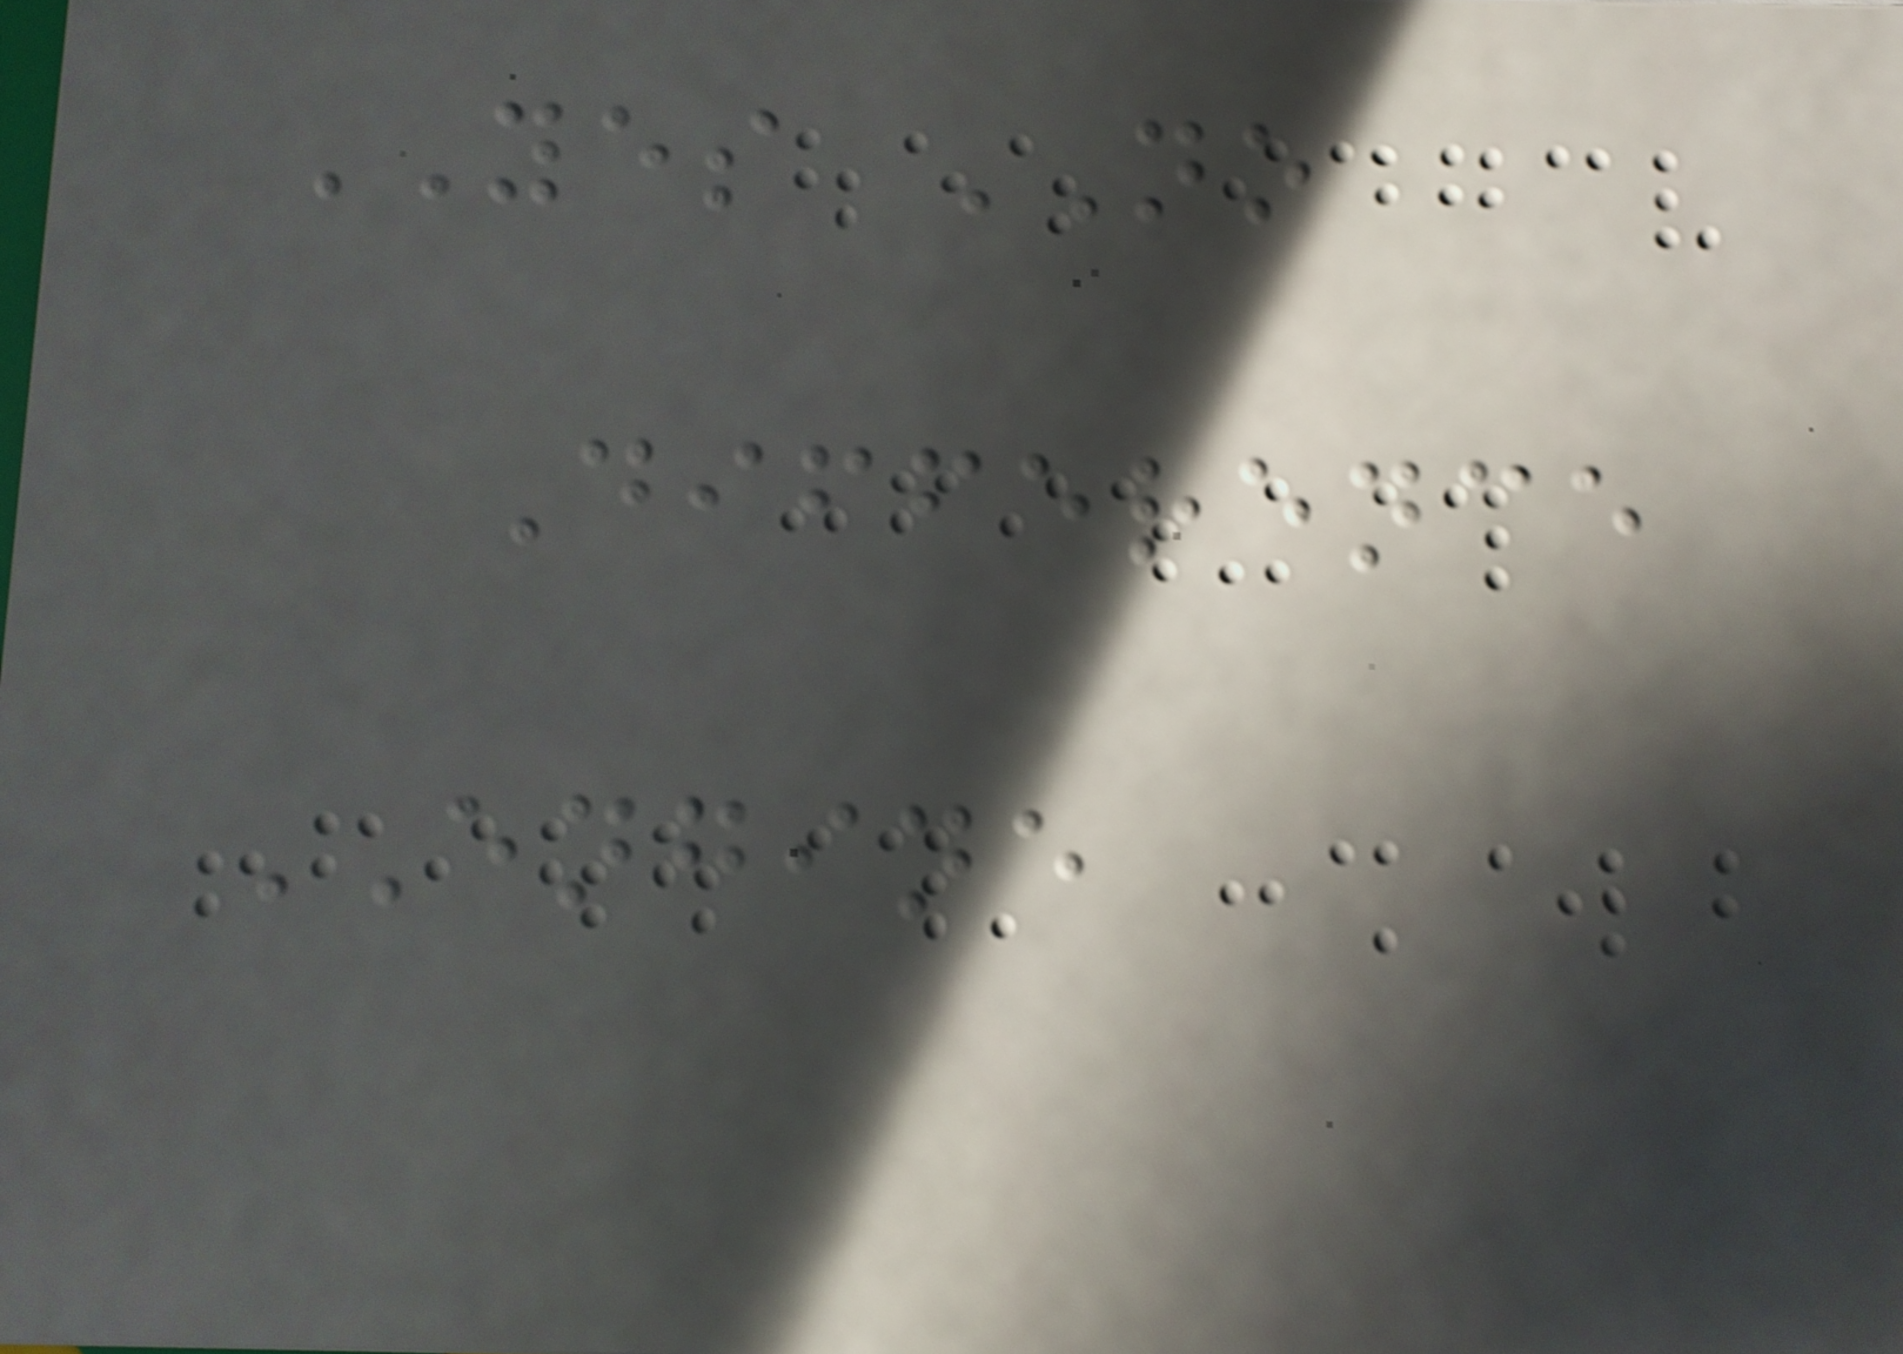YES NO
Difference
ENGINE
